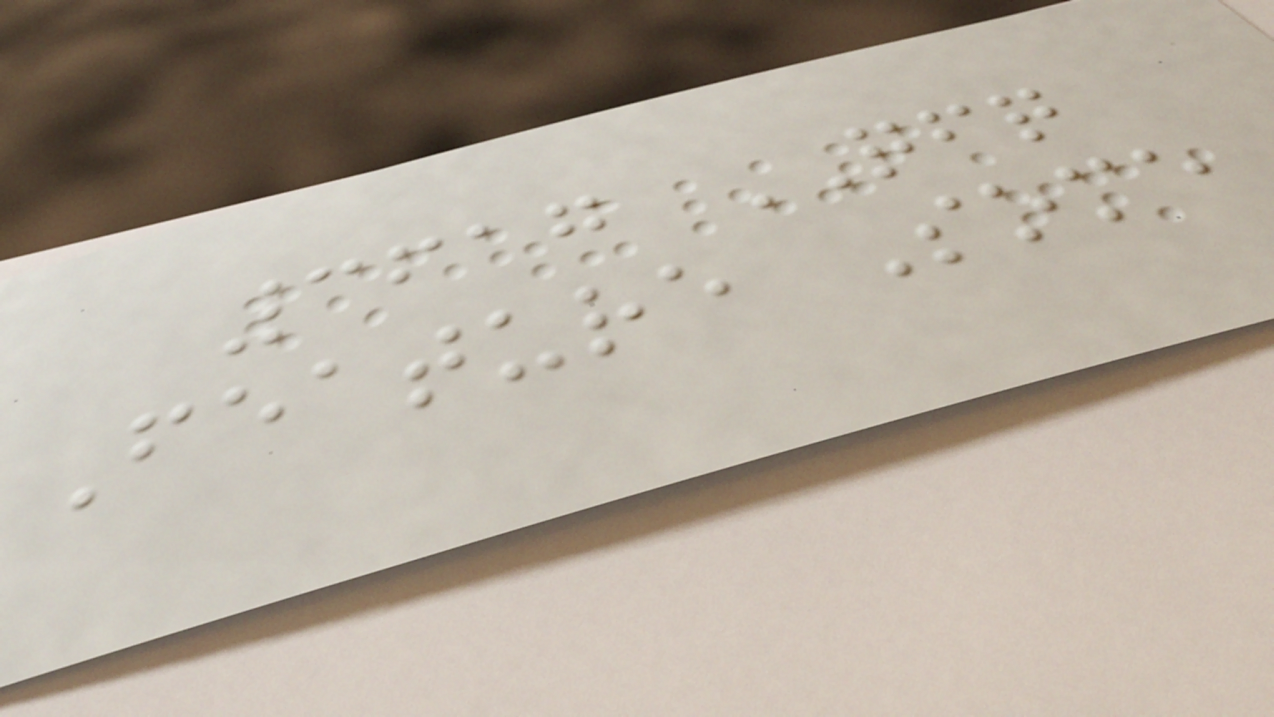3617 QFQ
Feature Some
